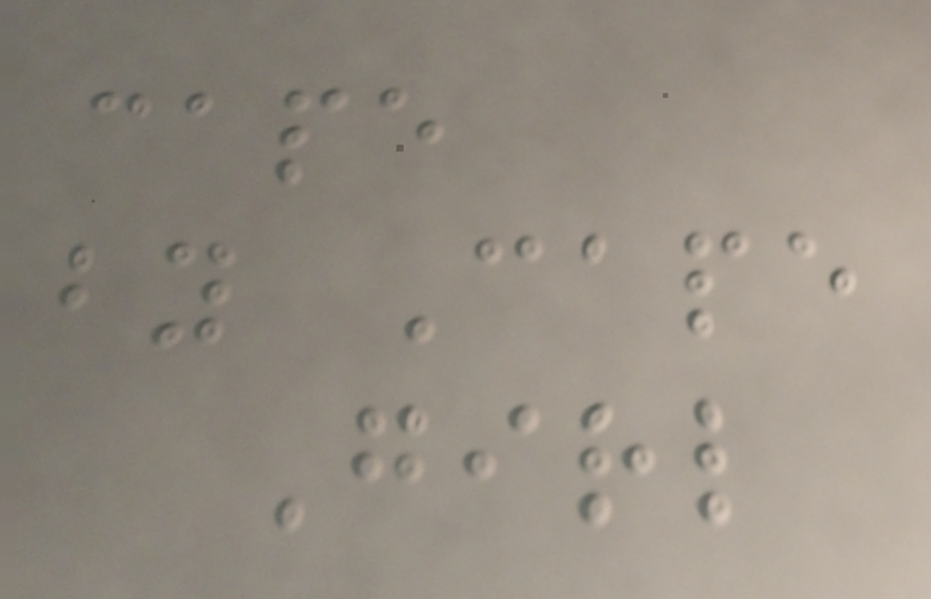cape
by Cape
Girl
